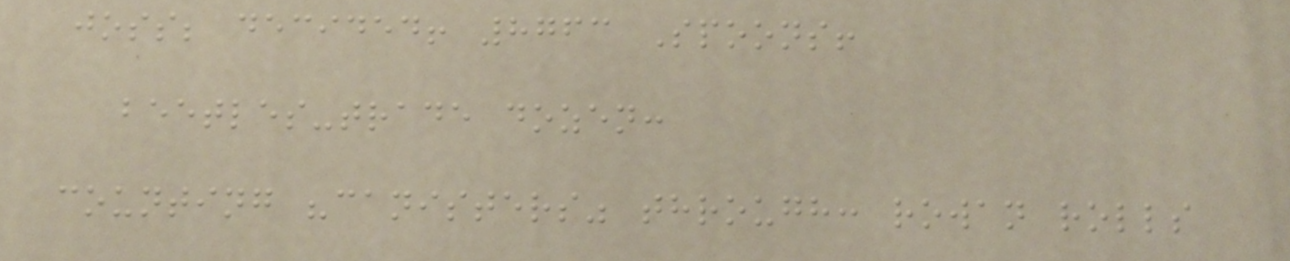joss; decided! 8763 Spoons!
beetles-trade dozen:
counting "canisters" through: rowan rolls
